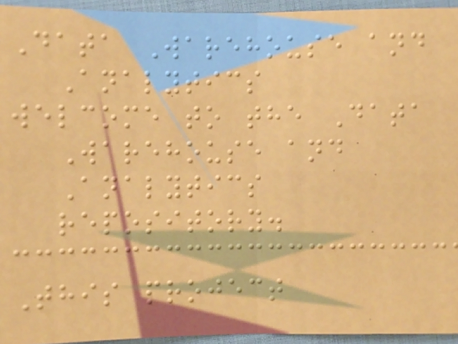Data Warehouse and
Analytics
welcome to the Data
Warehouse and
Analytics
repository.
This project
